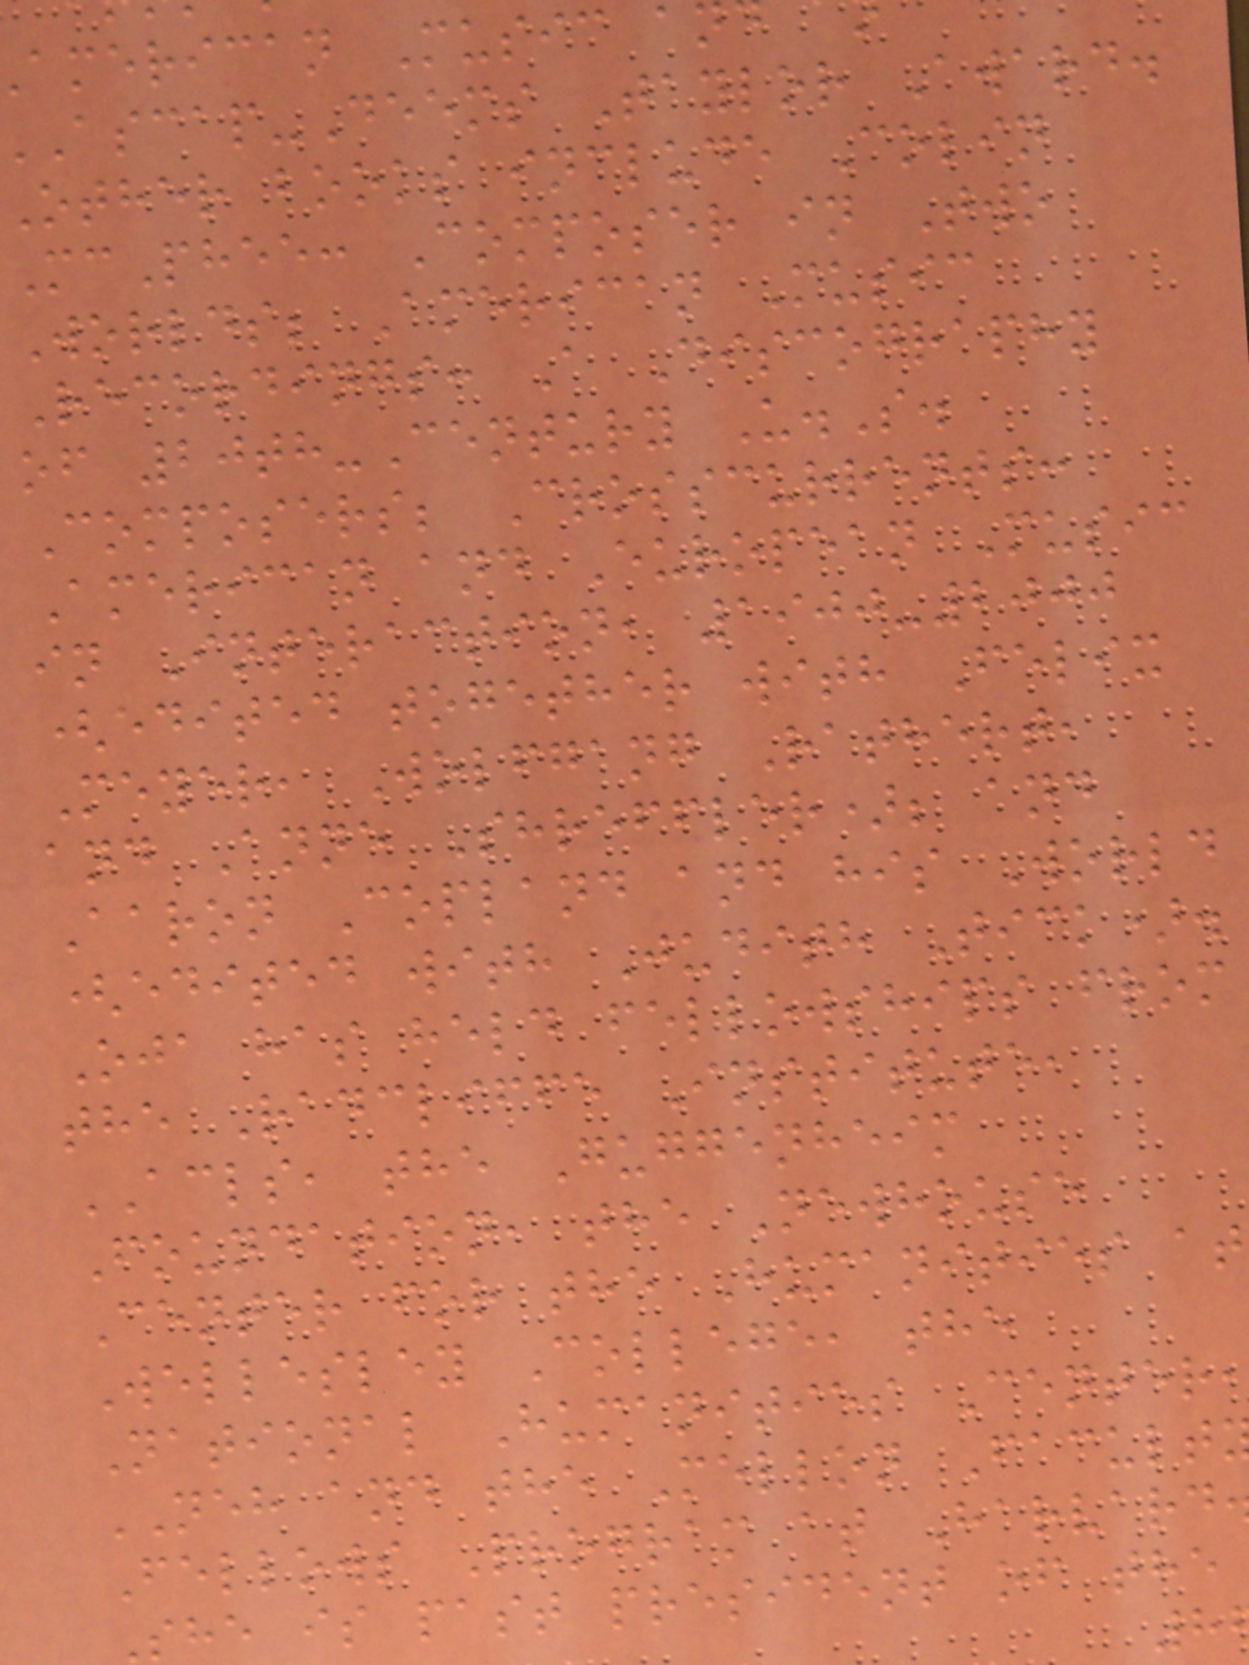american Music a
-Deems Taylor Award.
other books include Colin
McPhee: Composer in Two
Worlds; American Music
Recordings: A Discography
of 20th-Century U.S.
Composers; Crosscurrents:
American and European Music
in Interaction, 1900-2000
(edited together with Felix
Meyer, Wolfgang Rathert,
and Anne Shreffler); and
Aaron Copland and his World
(edited with Judith Tick).
Oja has held fellowships from
the Radcliffe Institute,
ACLS, the Guggenheim
Foundation, the Newhouse
Center for the Humanities at
Wellesley College, the
National Humanities Center
NEH and the Mellon Facult
Fellows Program at Harvard
she is past president of the
